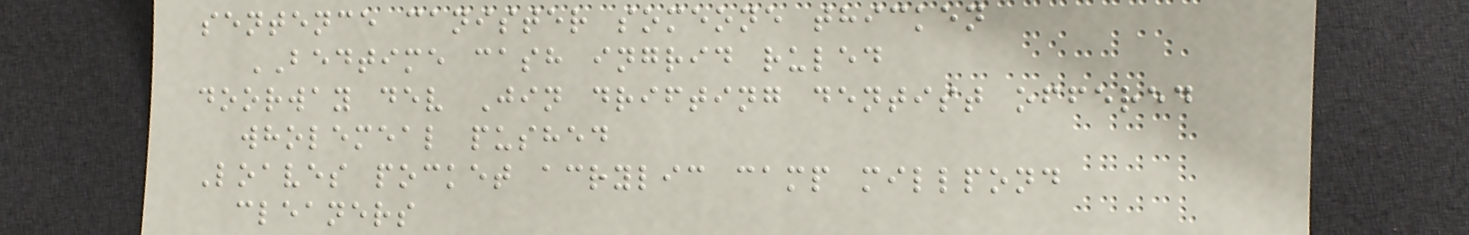sentence canister someone thicken
BEDTIME cash ingrid ruled
doorway dev Jin drifting dentist offered
wholemeal pushed
Loaves pocket acrylic camp millpond
cleaners
